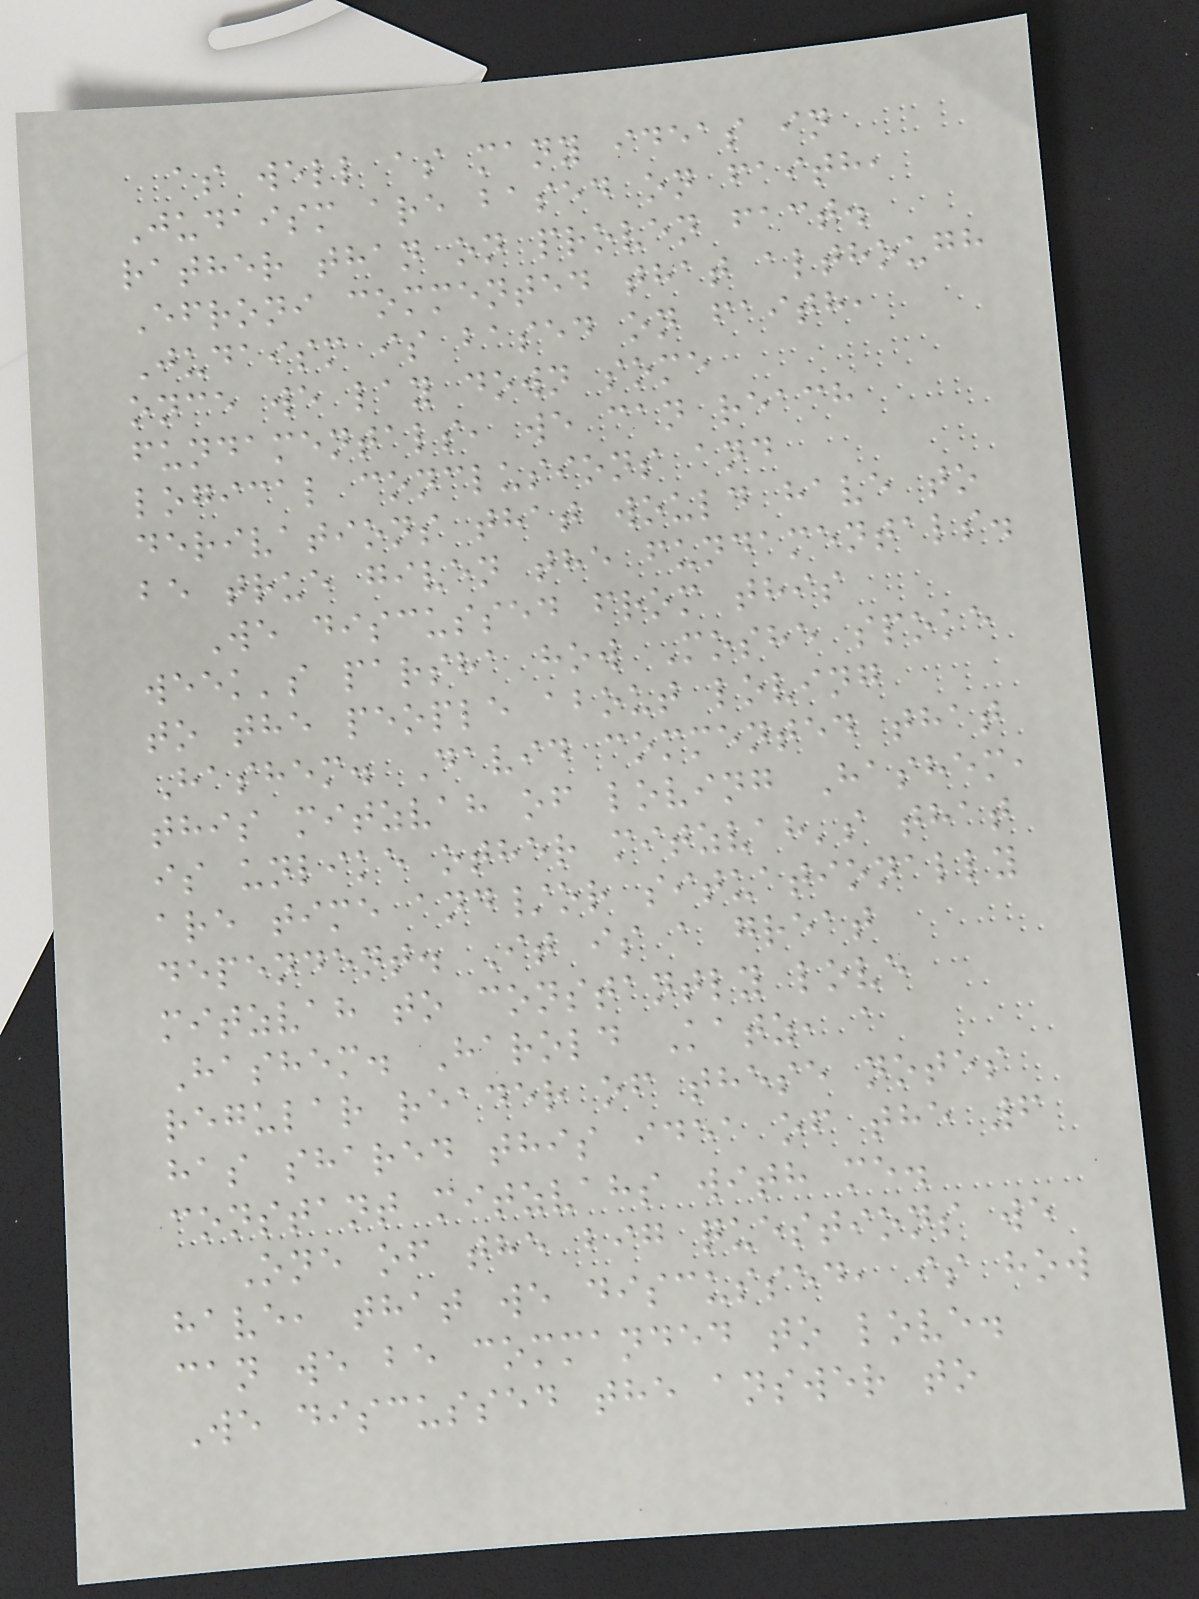as well as many ideas in
Judaism are based on faith,
rather than on proven fact.
Efroni commented that although
Judaism is based on faith,
once we lay down some
fundamentals, we can reach
logical conclusions and
derivations that would have to
be true given the fundamentals.
We discussed from this
week's parsha how Moshe spoke
to the people about loving
Hashem. David commented that
this mitzvah of loving Hashem,
is unlike other mitzvah's that
are time and/or situationally
dependent. It is a great
mitzvah to constantly love
Hashem. Harold Katz, a
regular reader of these notes
has shared this idea of the 6
constant mitzvahs with me.
One of the big questions we
have, that we discussed, is how
can we be commanded to love.
We discussed the answer to
